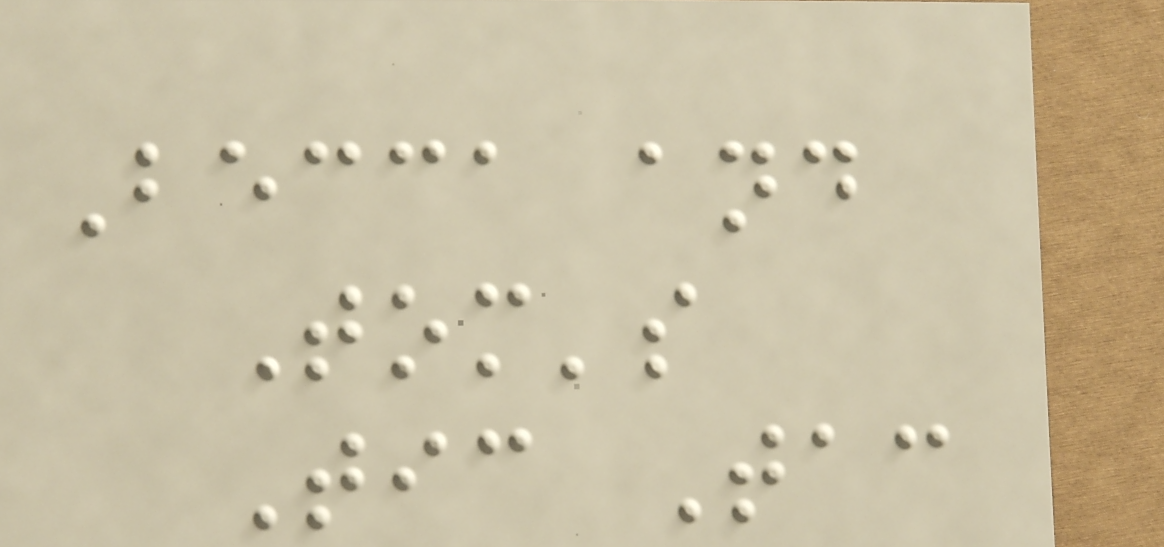Becca and
Tom's
Tic Tac
